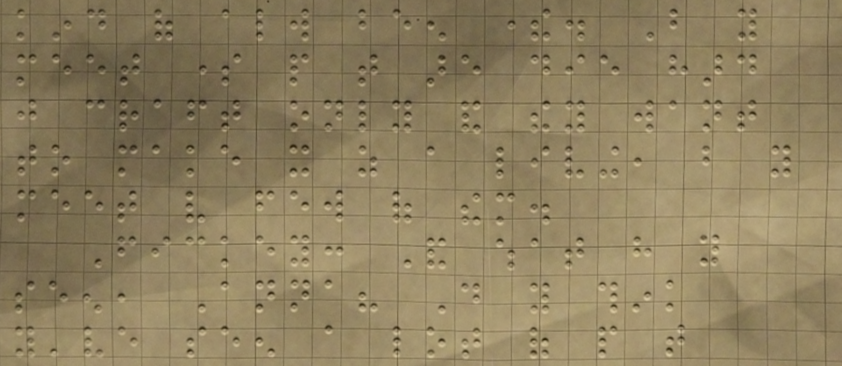kind of always been there. But you
meet some people that are die hard
just craft only and they want
to make it as a living, but you
meet very few of them.
Fickey: And what have you
seen, Anna? Do you think
you've seen a lot of people that
